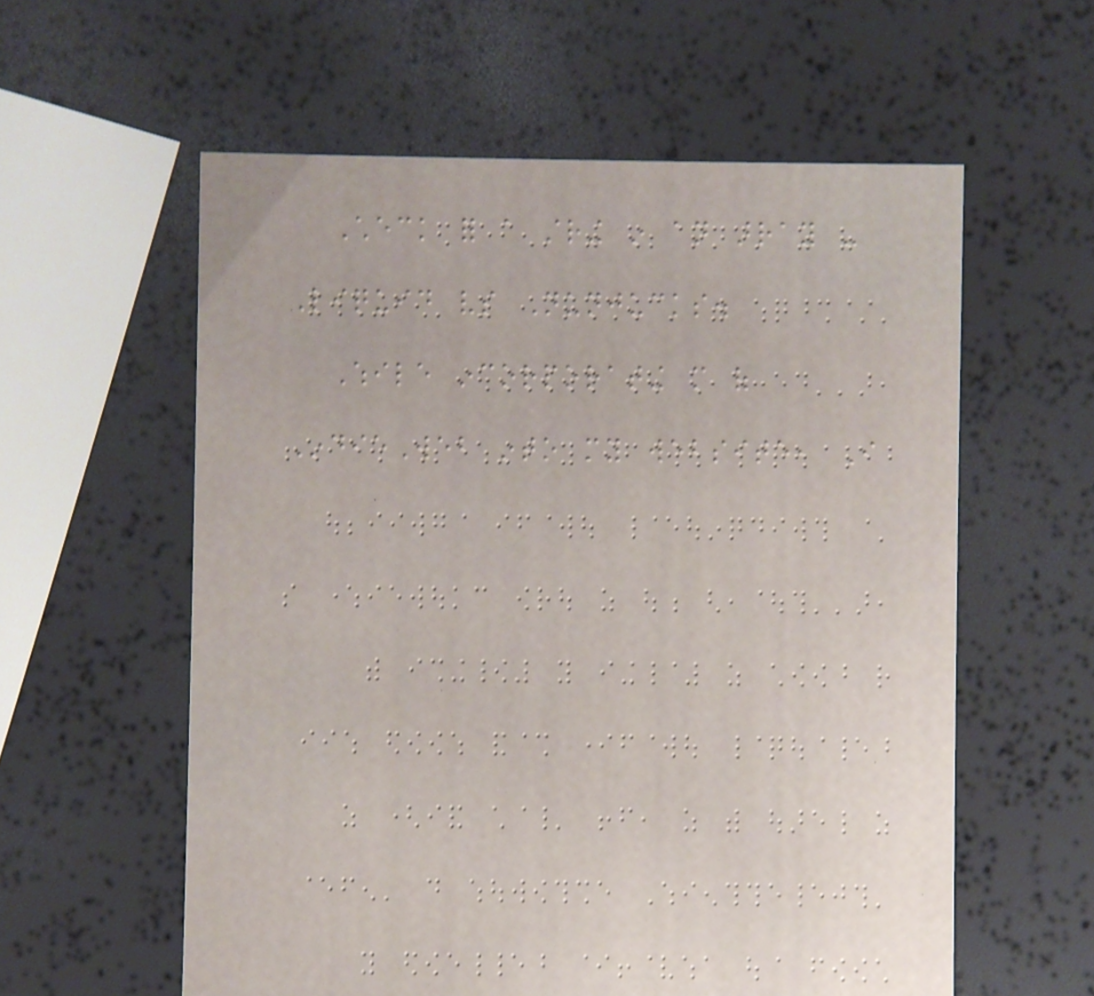Check for a string in an array -
Liquid vs Nunjucks.
While incorporating more of
IndieWeb into my website, I
